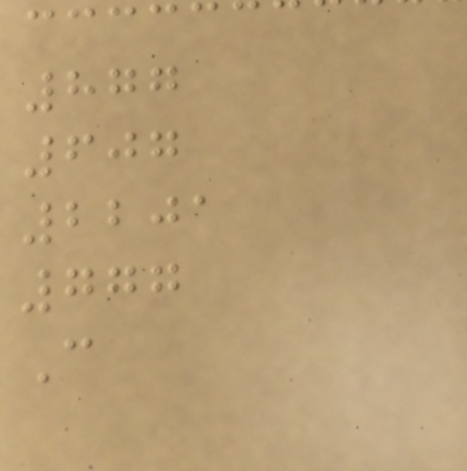877
607
2201
777
C
